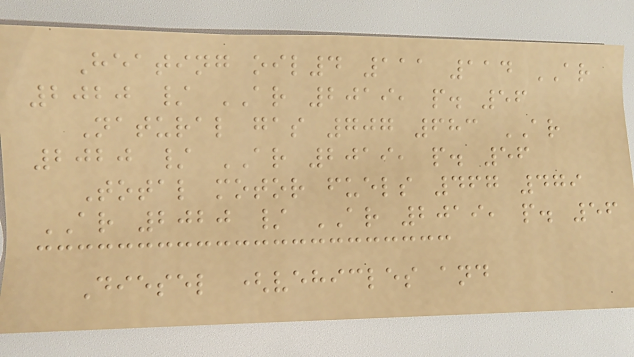Heating oil4 111 114 AR
2020 / AR 2019, p. 56
Natural gas 707 683 AR
2020 / AR 2019, p. 56
Total motor fuels 467 479
AR 2020 / AR 2019, p. 56
Diesel (vehicles and
